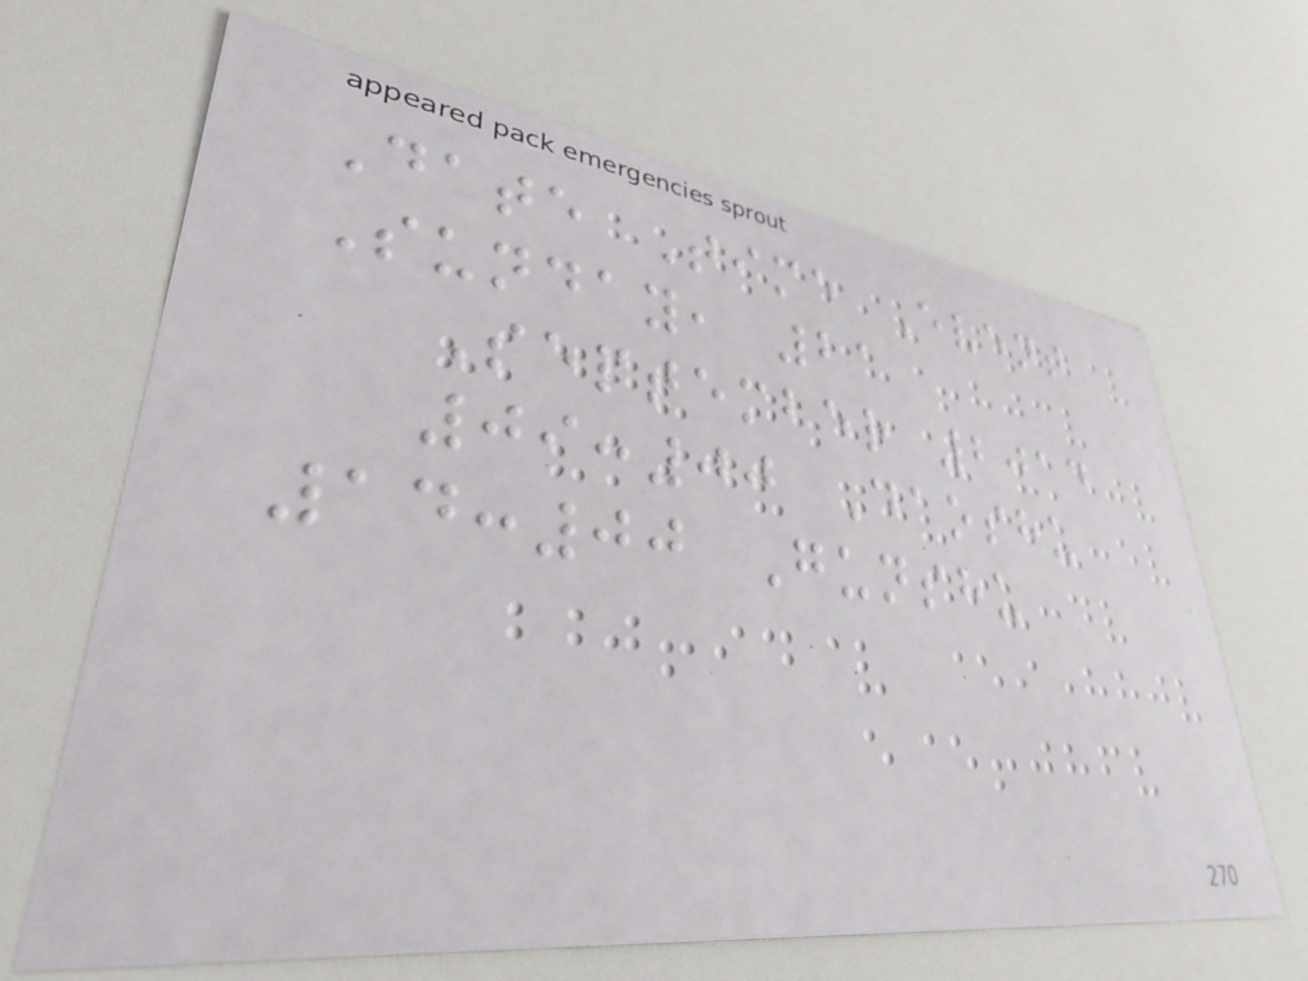Date Time Event
Sunday, 21
September 2014
09:00 Daoshu
14:00 Gunshu
